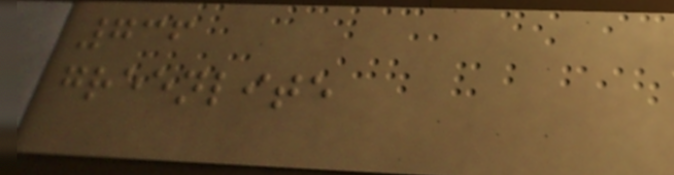736
greenlite
